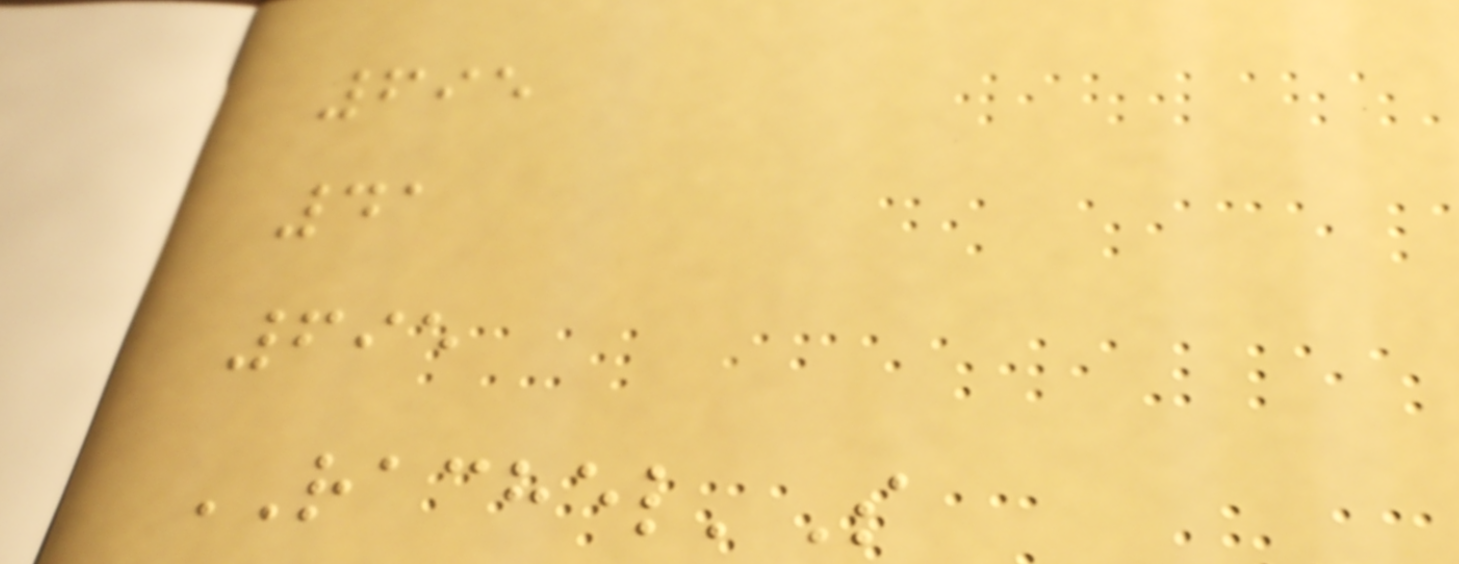695
41
695
RACHEL'S
